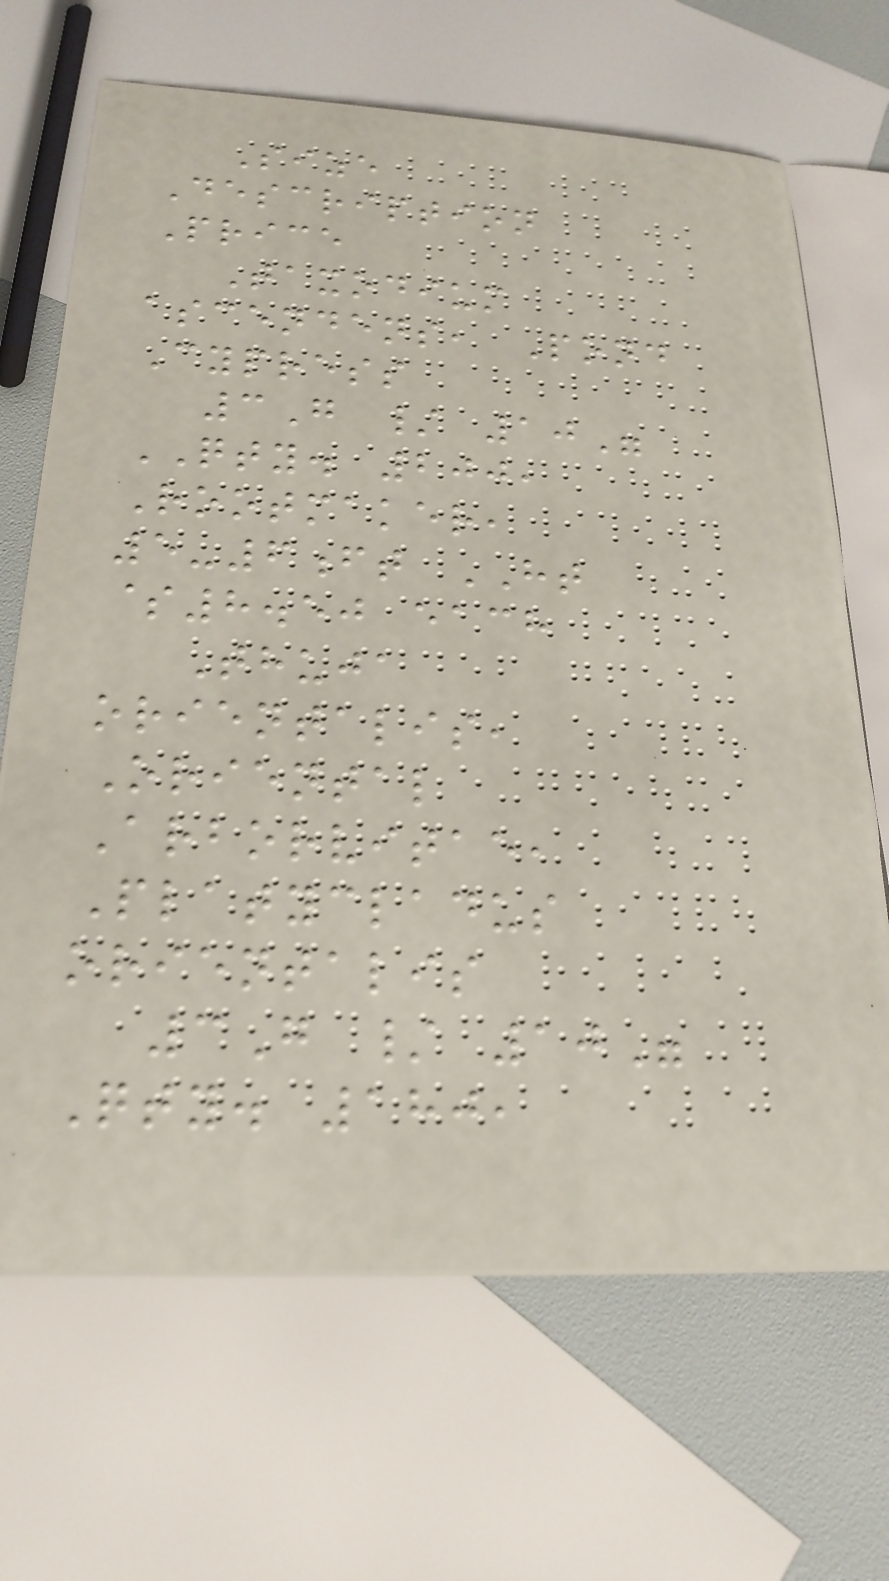Size
Description
Price
Taxodium
ascendens, Pond
Cypress
3G / 10"
QTY. 200,
Rootmaker,
5-6ft HT
$8.50 each
Thuja
orientalis,
Oriental
Arborvitae,
Platycladus
orientalis
3G / 10"
Qty. 180,
